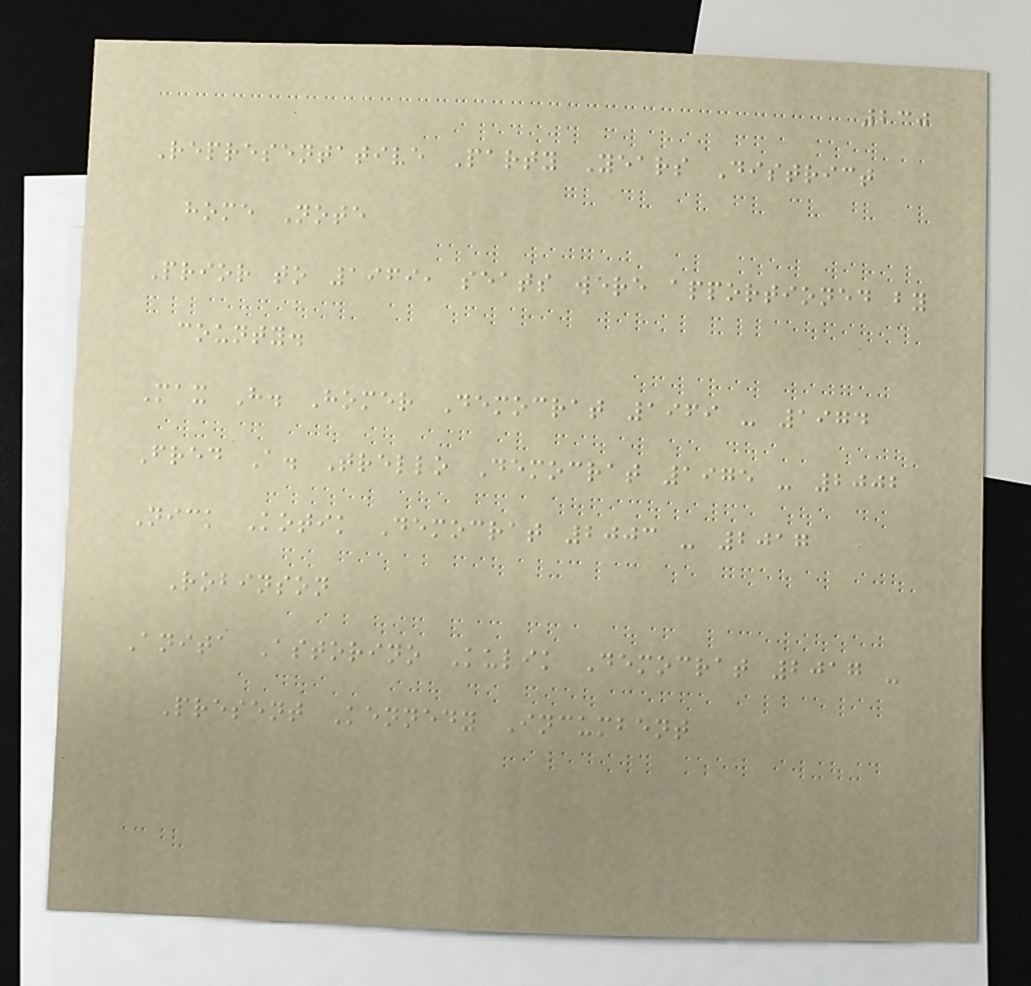230
Representative Party Years District
home Note
Prior to 1969, seats were apportioned by
county.
Max H. Homer Democrat 1969 - 1974
Fred A. Trello Democrat 1975 - 2002
Nick Kotik Democrat 2003 - 2017
Robinson
Anita Astorino Kulik Democrat 2017 -
Present Kennedy Incumbent
